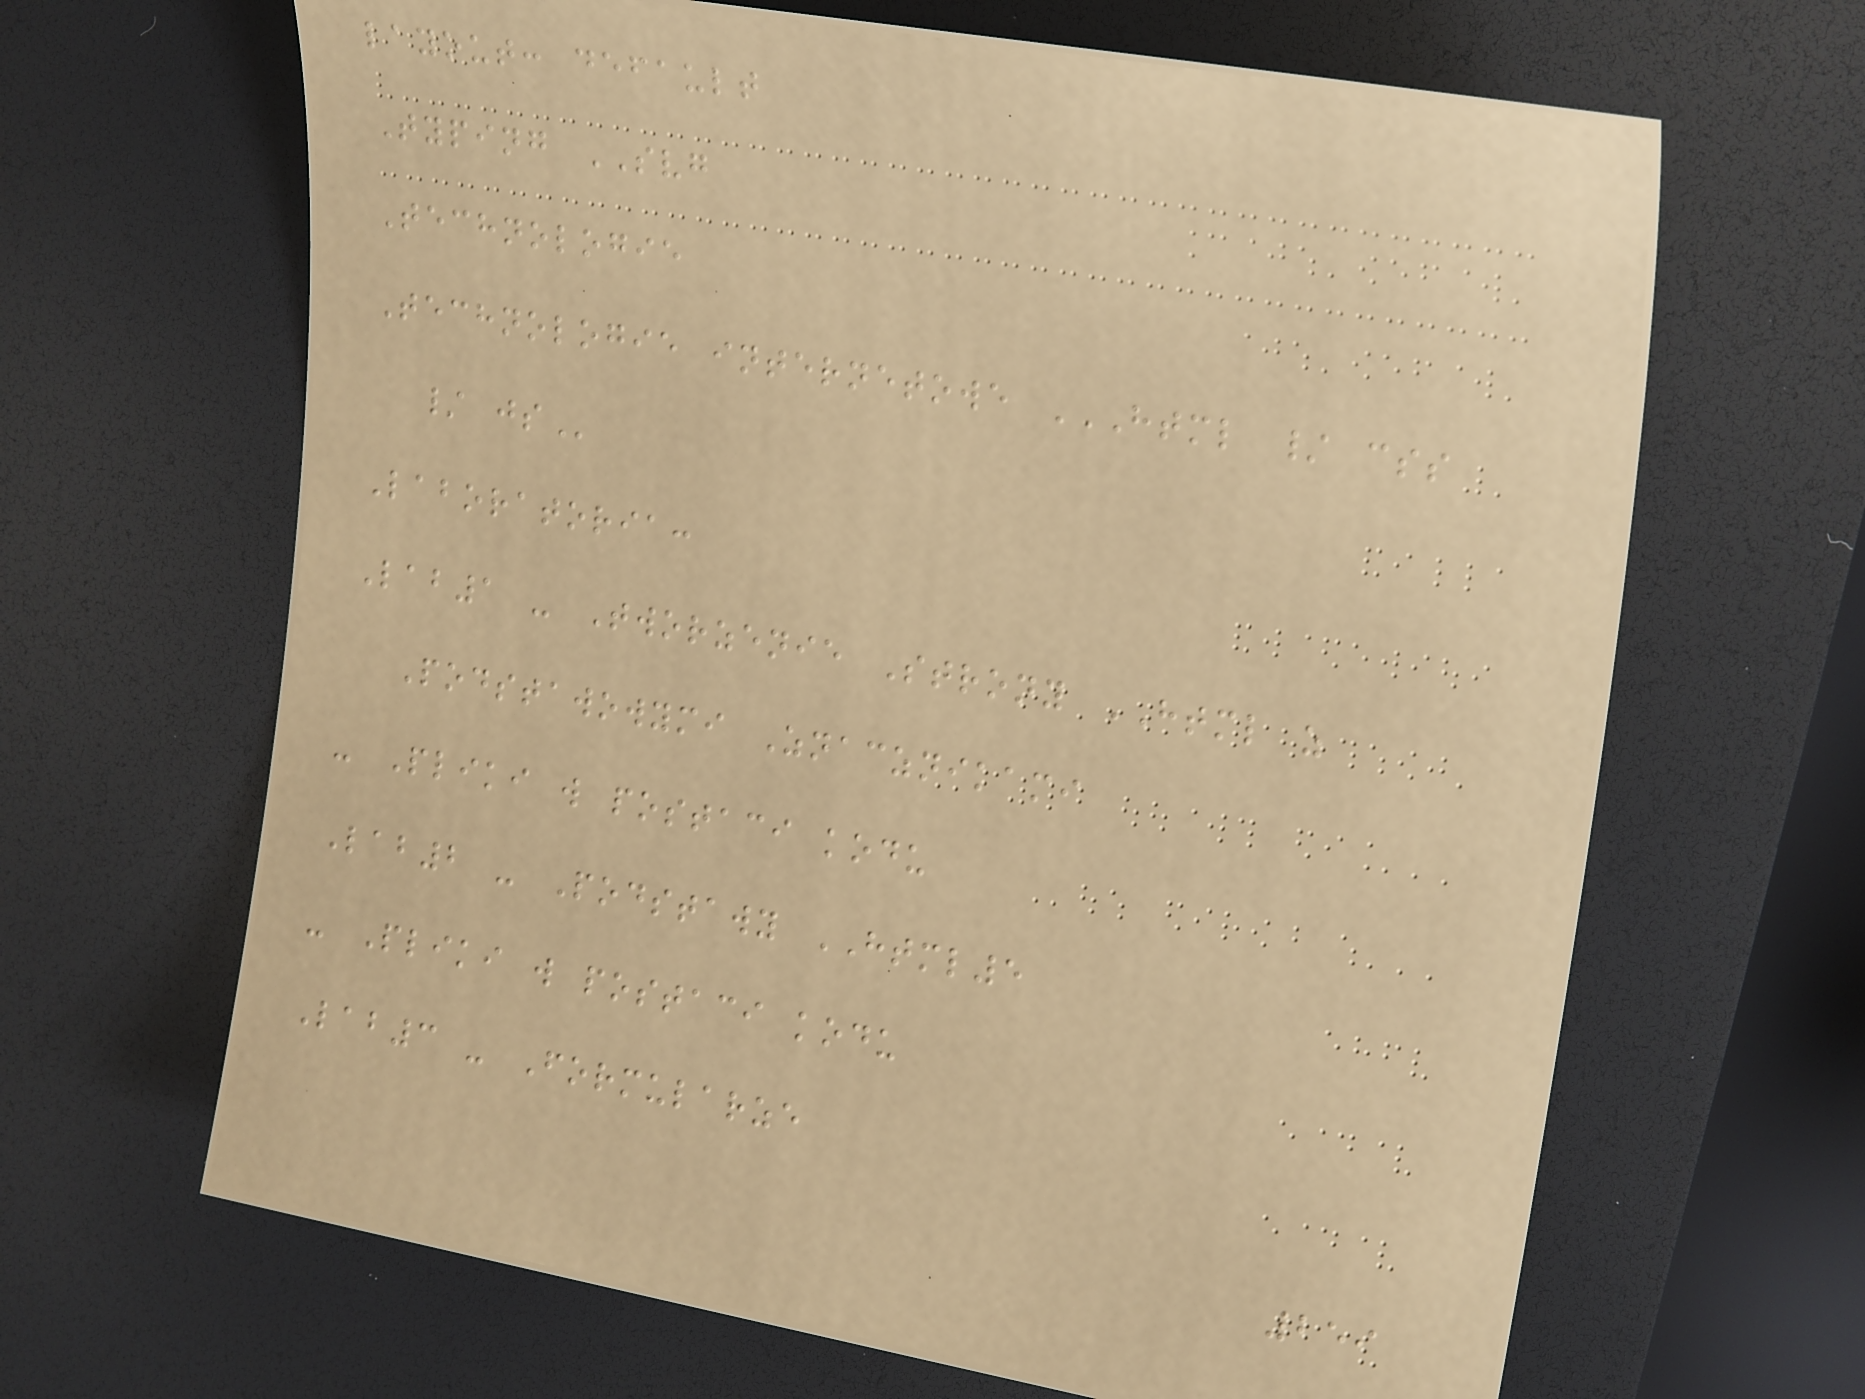layout: default
Typing SVG
Technologie
Technologie internetowe HTML / CSS
/ JS
Laboratoria:
Lab1 - Tworzenie Strony HTML z
Podstawowymi Znacznikami
- Pliki w postaci kodu
Lab2 - Podstawy HTML5
- Pliki w postaci kodu
Lab3 - Formularze
259
